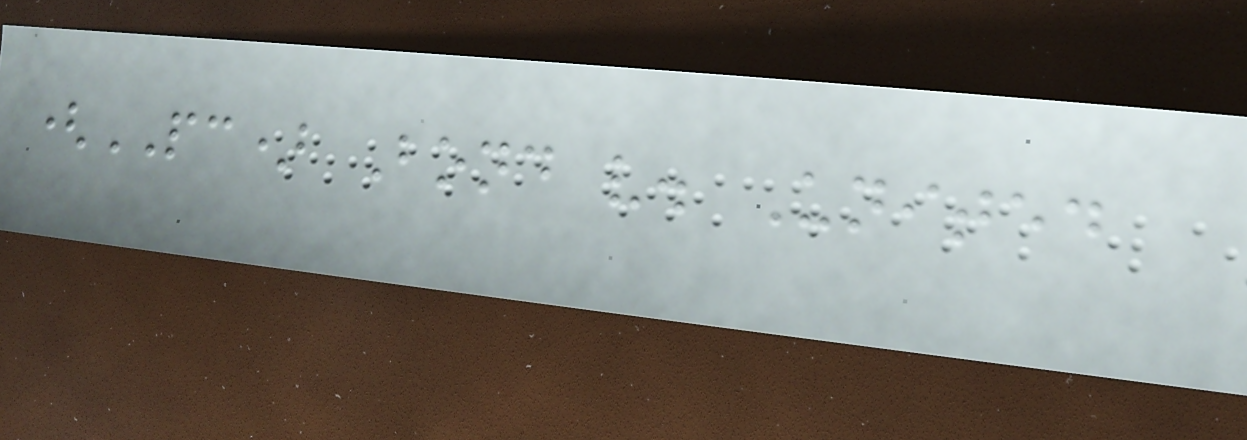(PC) Bond v. United
